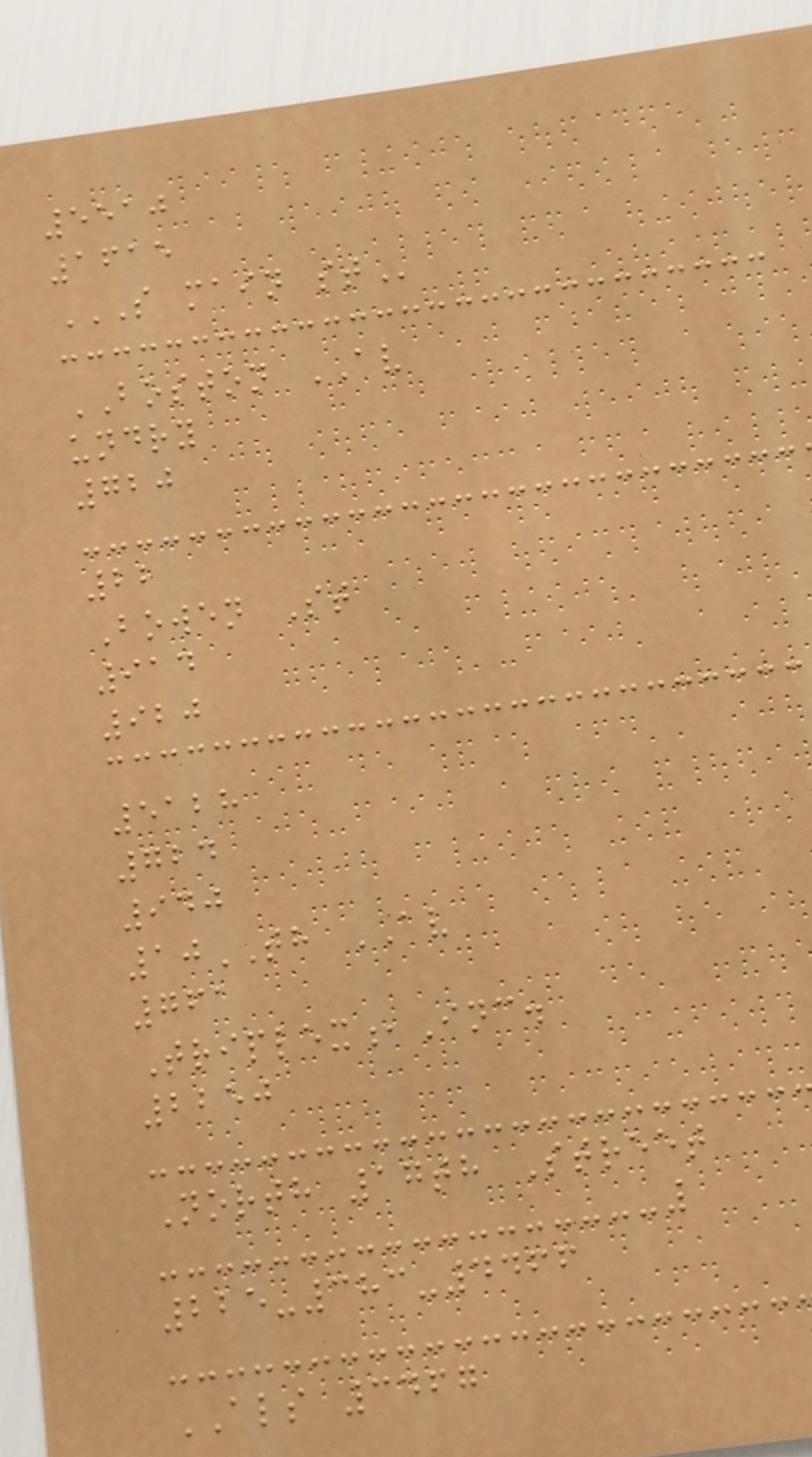5510
1615
S MAIN ST
BOSTON AV
undry
720
22
Bowen St
914
920
5128
724
940
10TH AV
761
Triplex,Inc.
2250
North 17th Street
225-383-4466
ALS 3467
